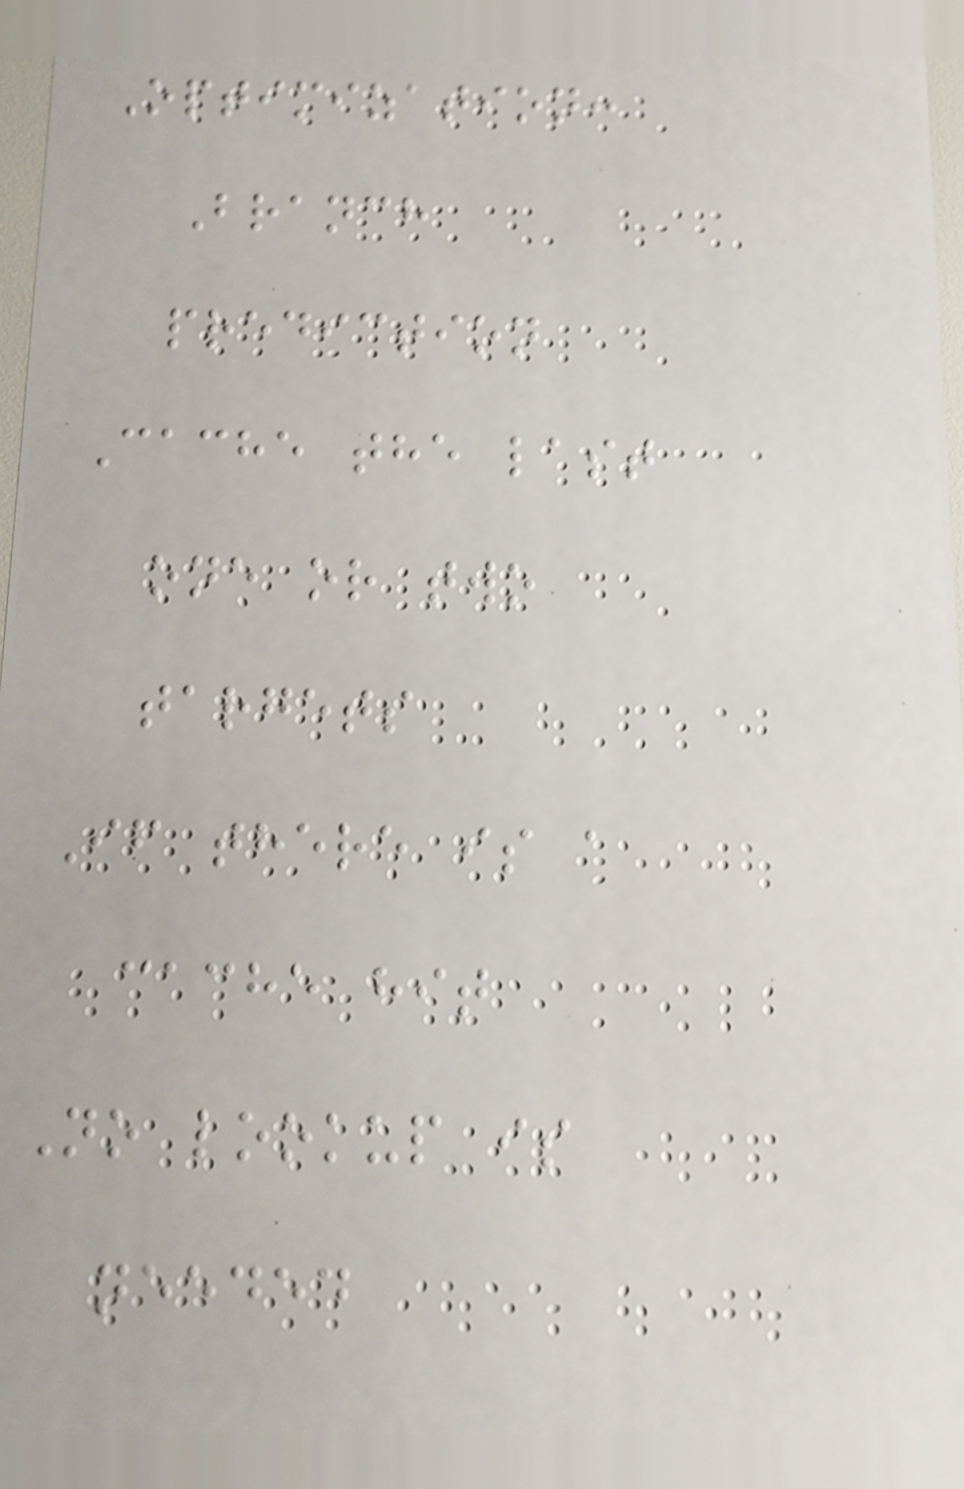Optimization:
Branch
prediction
Cache the last
one or two
targets
If there is a
cache hit
No lookup is
needed
